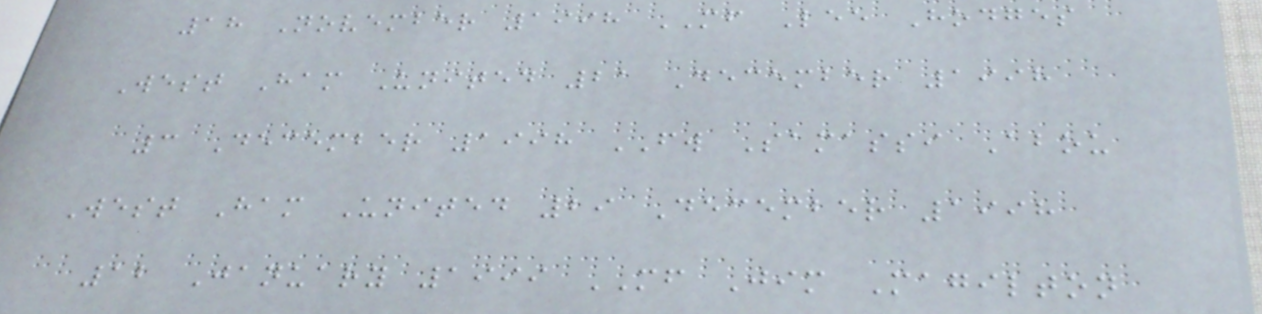18 November 1998 MF Lee Hodges
West Ham United 21 December 1998
3 December 1998 FW Samassi Abou
West Ham United 29 December 1998
12 January 1999 MF Jim Magilton
